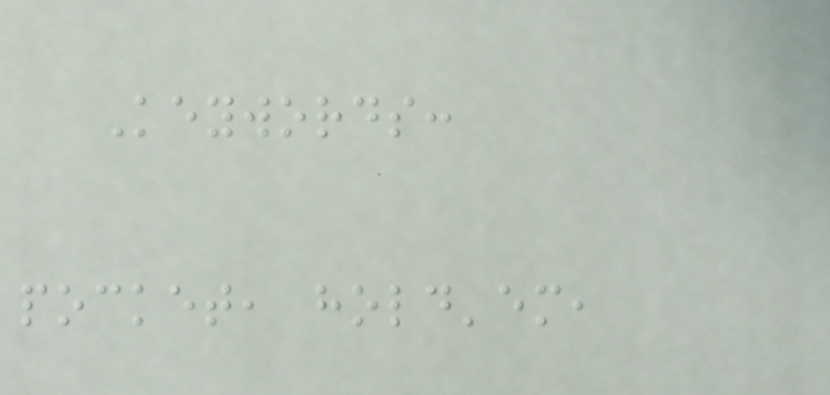Keywords:
pocket, hold'em,
